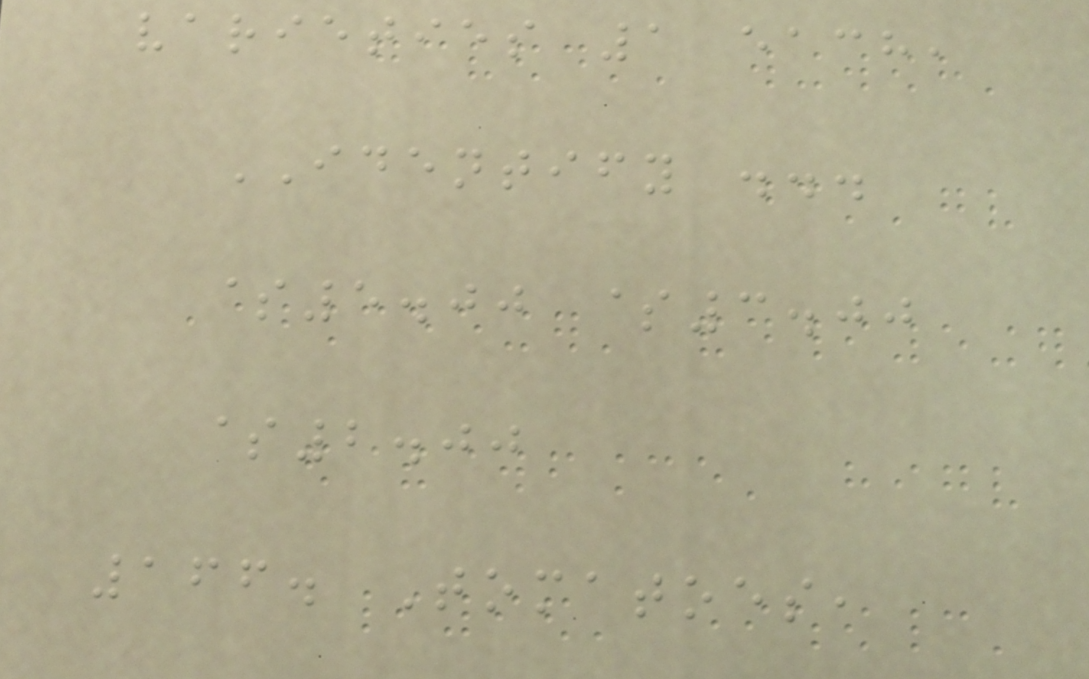varieties 1 each,
IDENTIFY ...
$5.00 $3.00
$2.00
166. Tomatoes,
